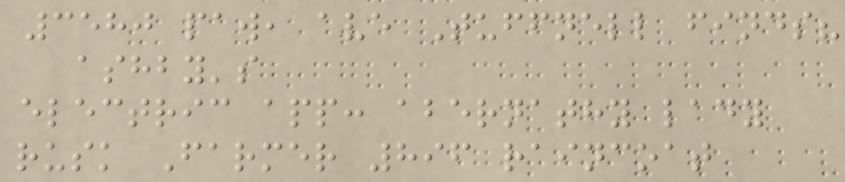3580 paw, ave Tuffnell finds?
ashby's
electric app: abernathy lady
rusk Farmer 896 raincoat
